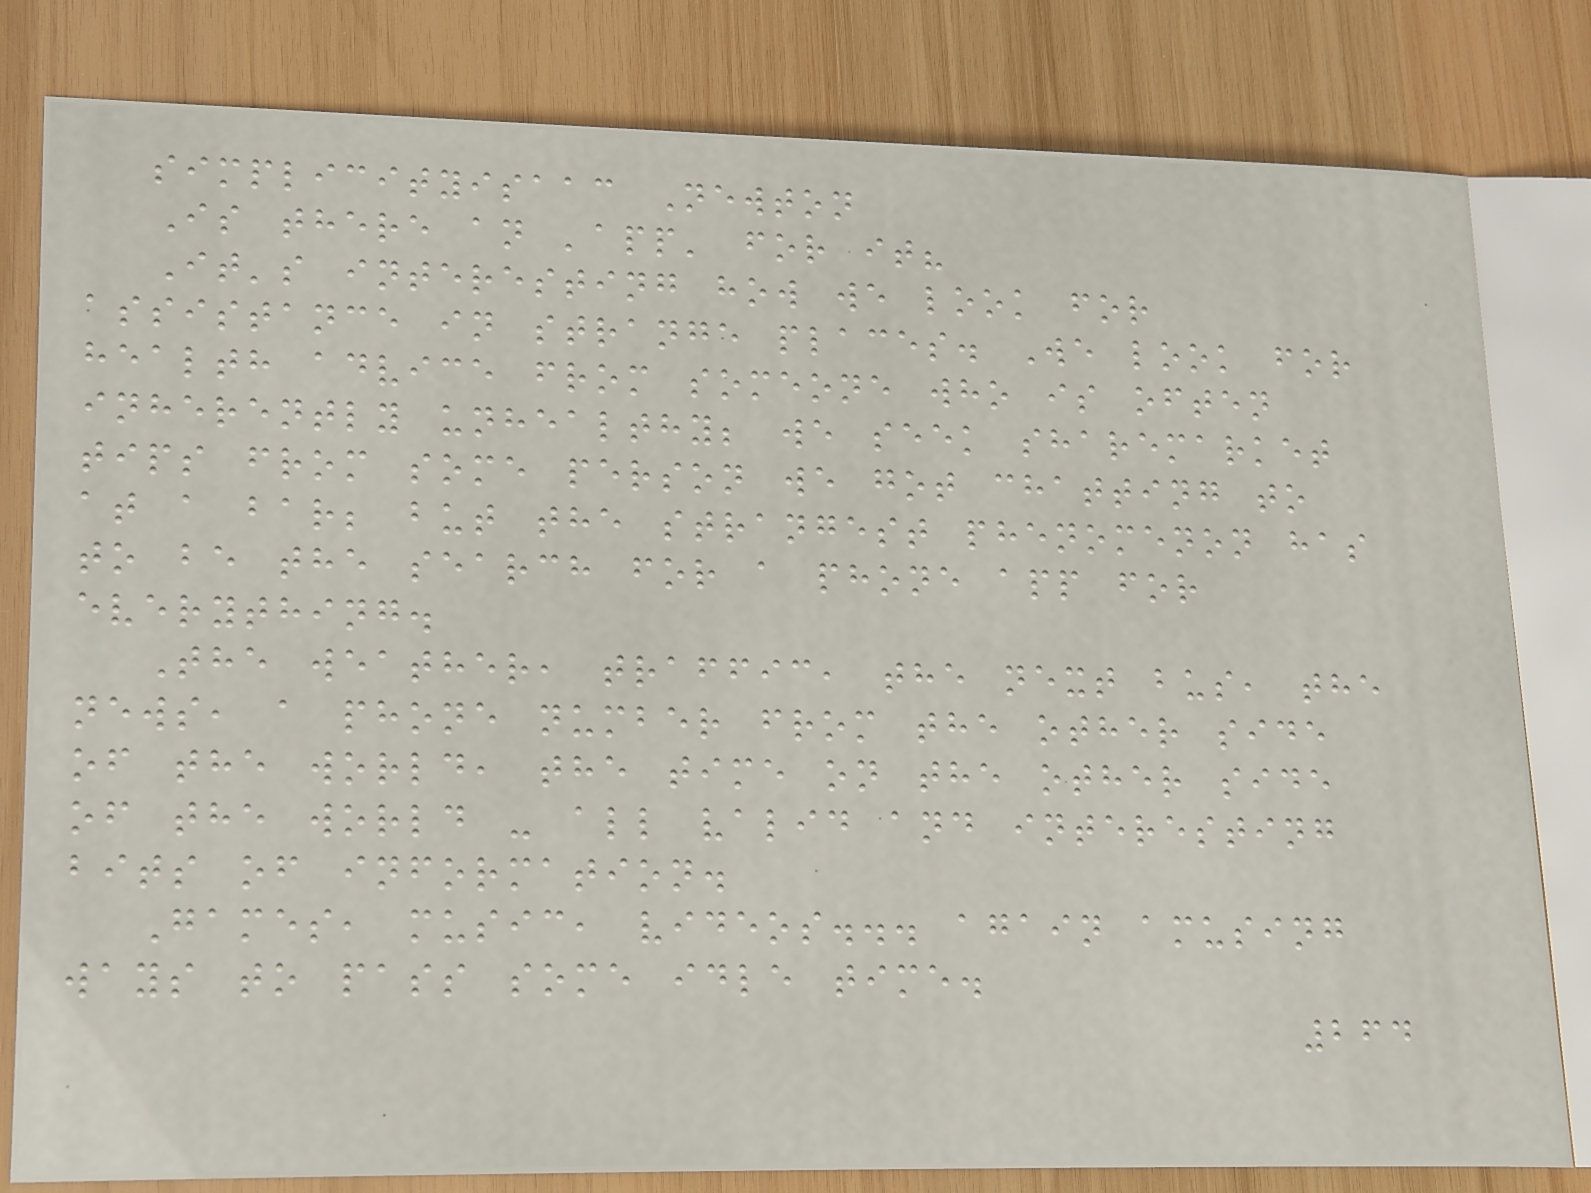simplicityisaac Newton
Is there an 'app' for it?
It's interesting how we look for
assistance in strange places. We look for
health advice from someone who is often
inherently unhealthy; we seek sharemarket
tips from some person we got chatting to
at a bar; but the strangest phenomenon has
to be the search for a phone app for
everything.
The weather, traffic, the next bus, the
news, a phone number from the other side
of the world, the time on the other side
of the world - all valid and interesting
bits of information.
Games, music, videos... again amusing
ways to pass some idle time.
264
